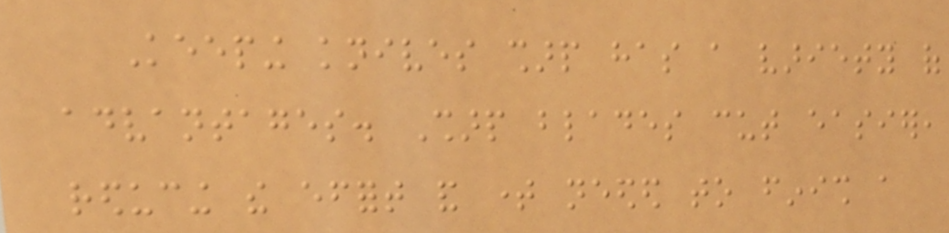Keeping knives sharp has a variety of
advantages. Sharp blades cut easier,
reducing the effort and time needed to finish a
